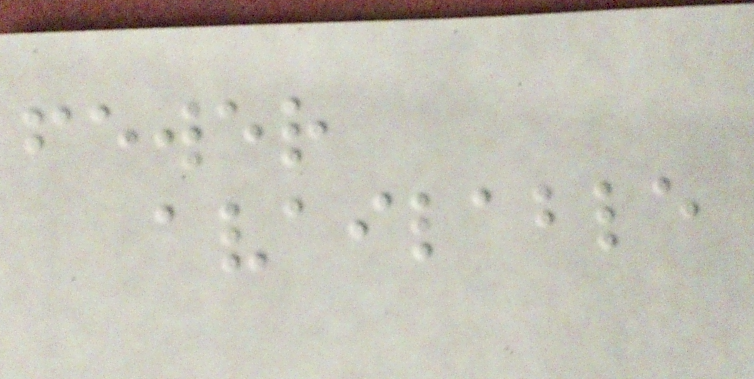fewer
available
